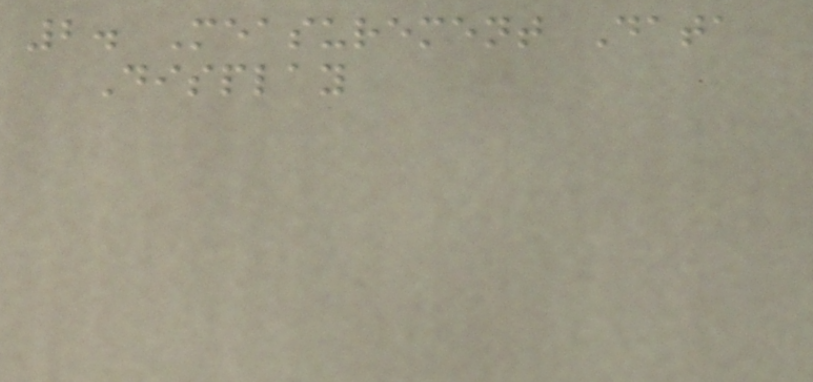2. Measurement Data
Display
